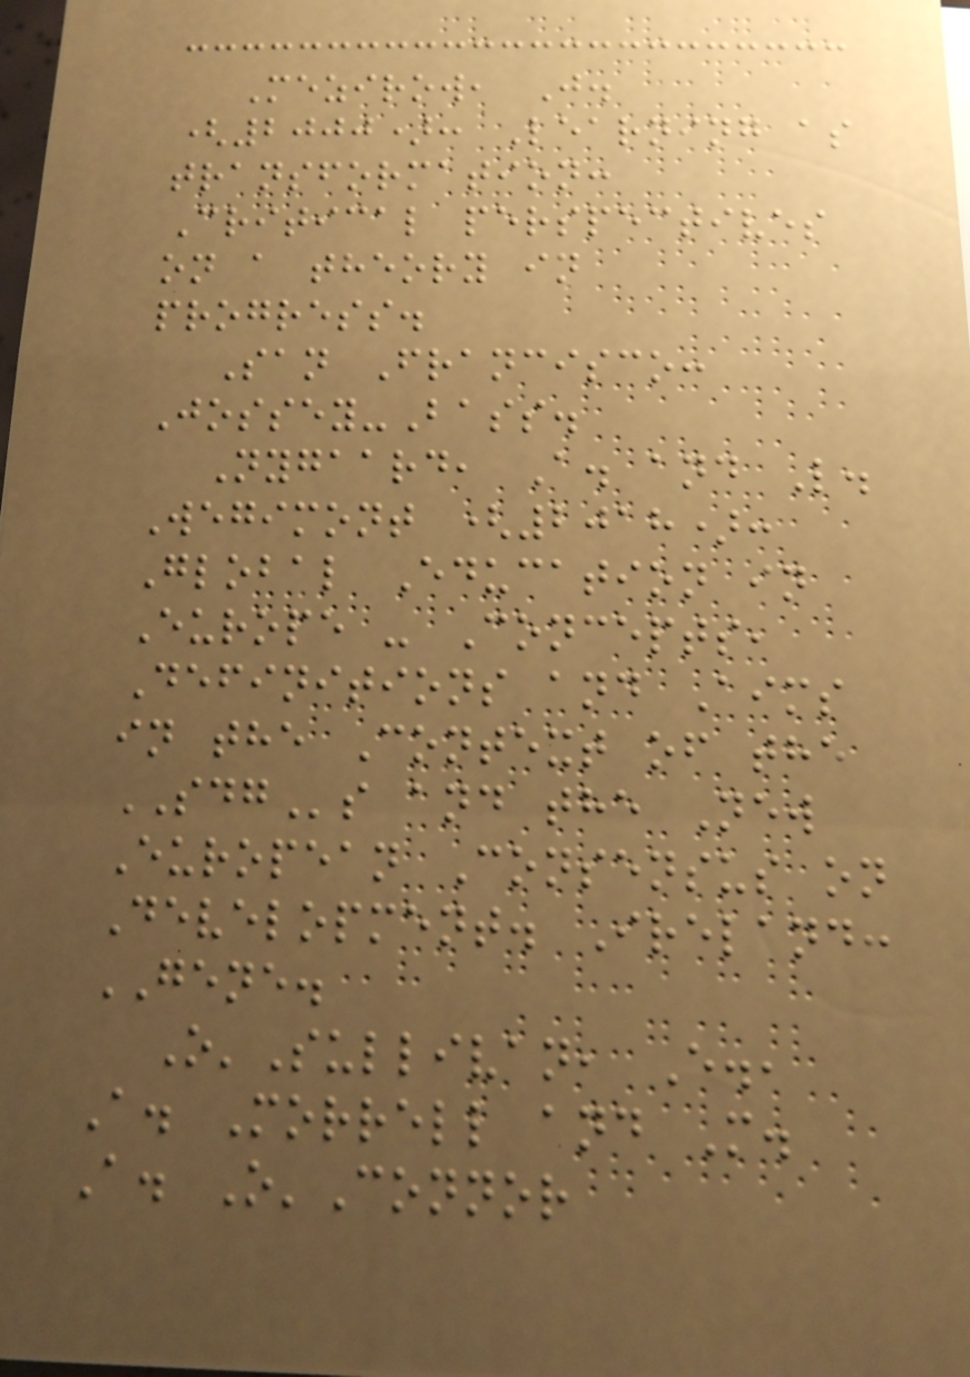Mezirow, J.
(2000): Learning as
transformation:
Critical perspectives
on a theory in
progress.
San Francisco:
Jossey-Bass.
Nygaard, A. and L.
Wegimont (2018):
Global Education in
Europe - Concepts,
Definitions and Aims
in the Context of the
SDGs and the New
European Consensus on
Development. Ireland:
GENE.
O'Sullivan, E.,
A. Morrell and M.
A. O'Connor
